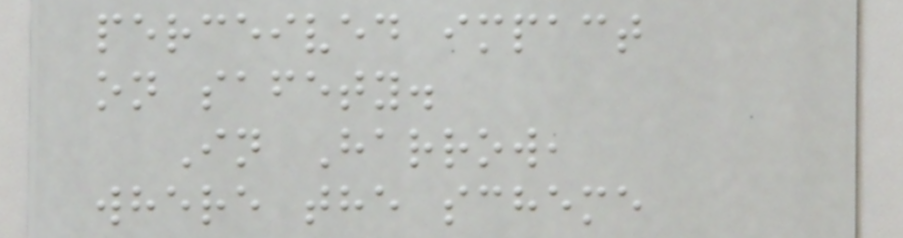perceived impact
on safety.
In Harrow,
where the scheme
